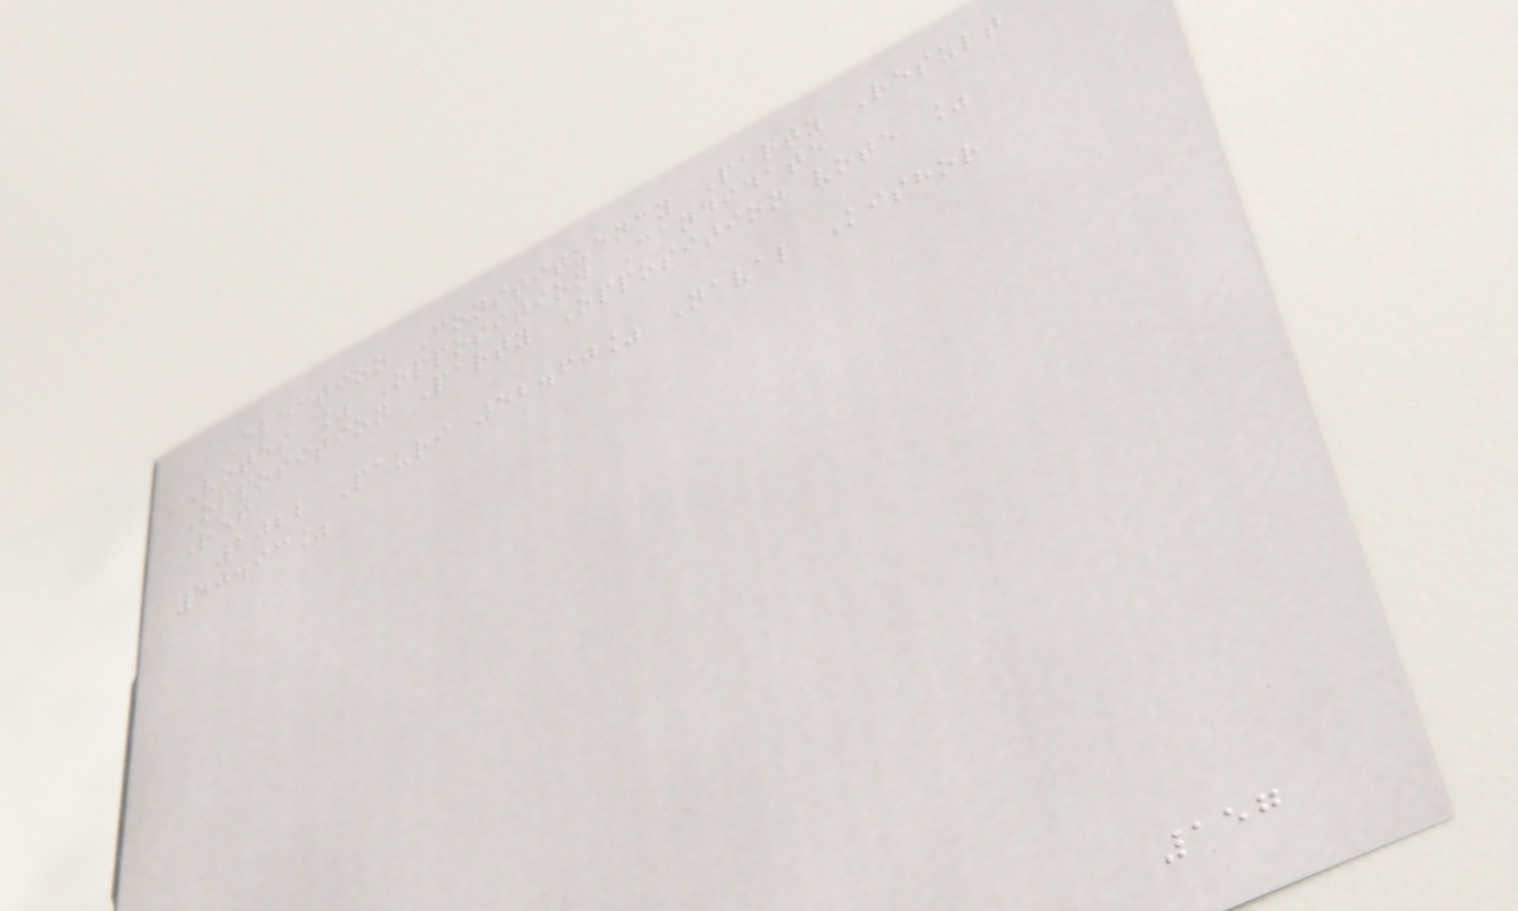Election Constituency Party Result
Votes % Opposition Candidate
Opposition Party Opposition vote %
Ref
2022 Pauri 52.60% Naval Kishor
40.93%
157
